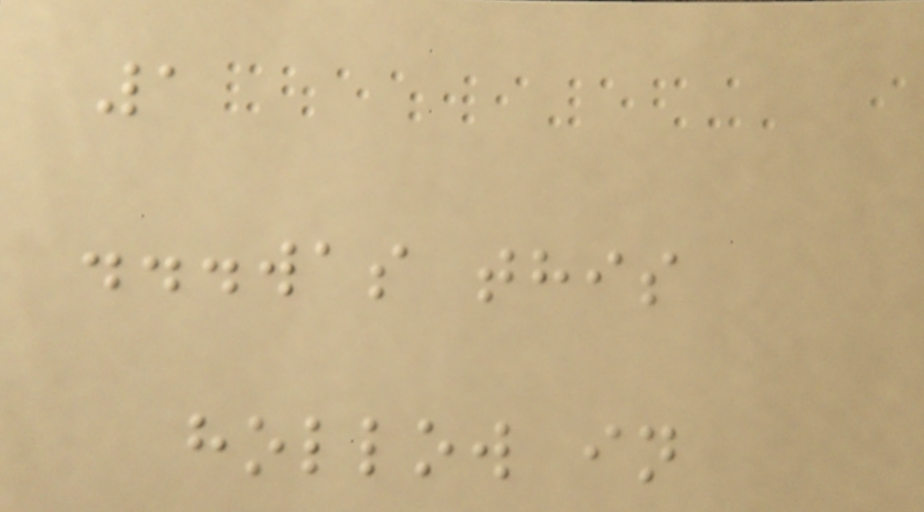1
...was this
hollow in
